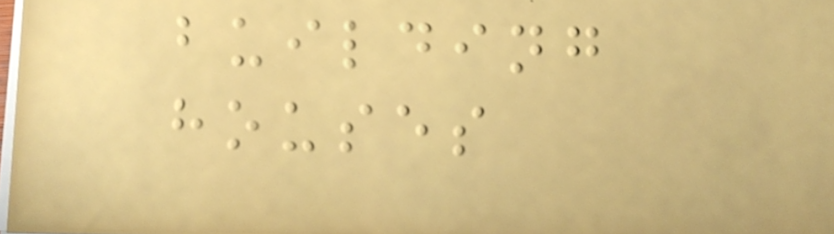building
houses
